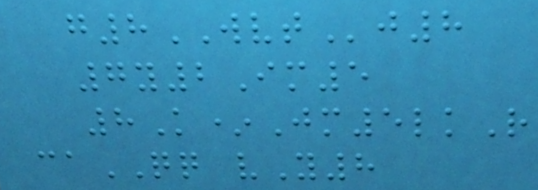g8WVTj8
7y2Im5
8K*Jm5lkR
caQQ vY8
